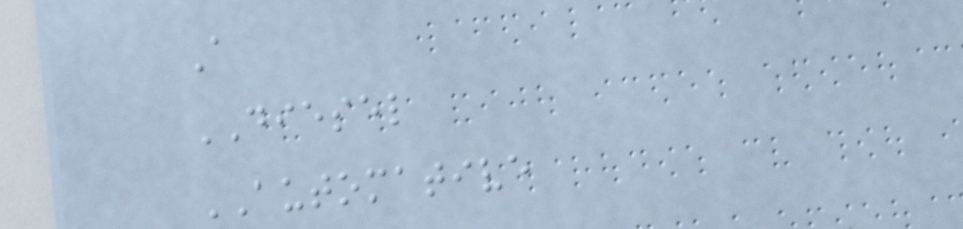A
DIESEL
AUTOMATIVE
